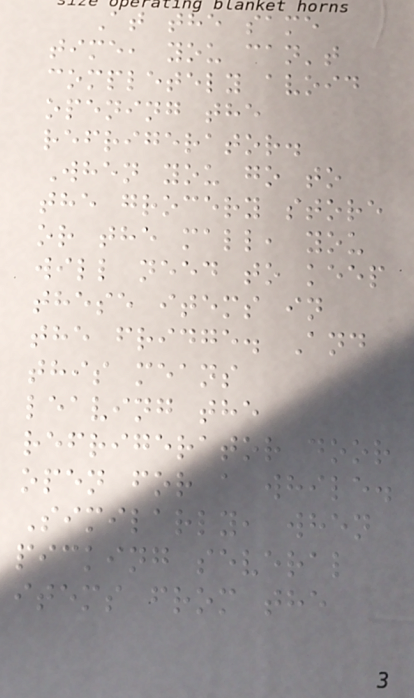At the same
time, you can't
completely avoid
opening the
refrigerator.
When you go to
the grocery store
or the mall, you
will need to keep
these items in
the fridge. And
this means
leaving the
refrigerator door
open for a while.
Similarly, when
picking several
items from the
